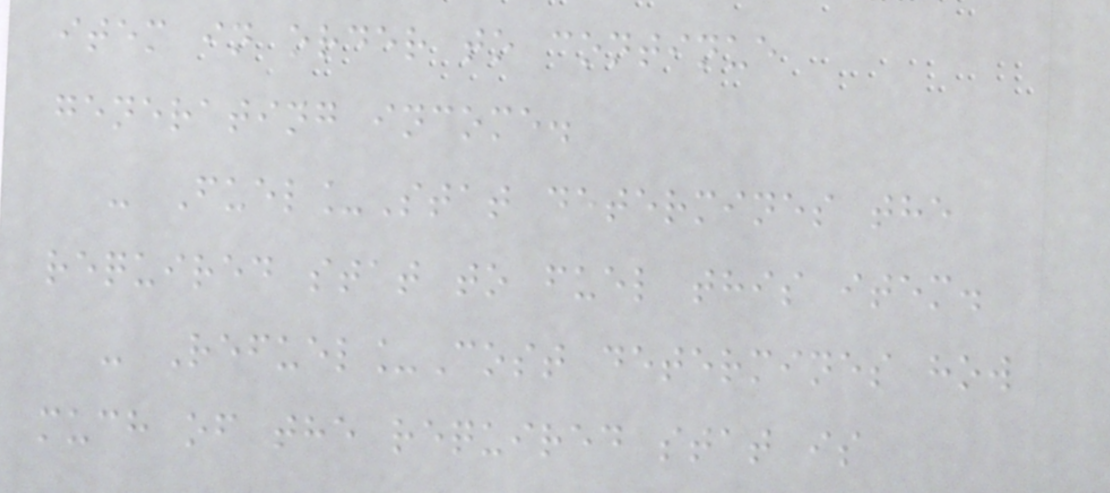item in order to continue
generating income.
- Fuel_Stat determines the
required stat to fuel this item.
- Refuel_Cost determines how
much of the required stat is
